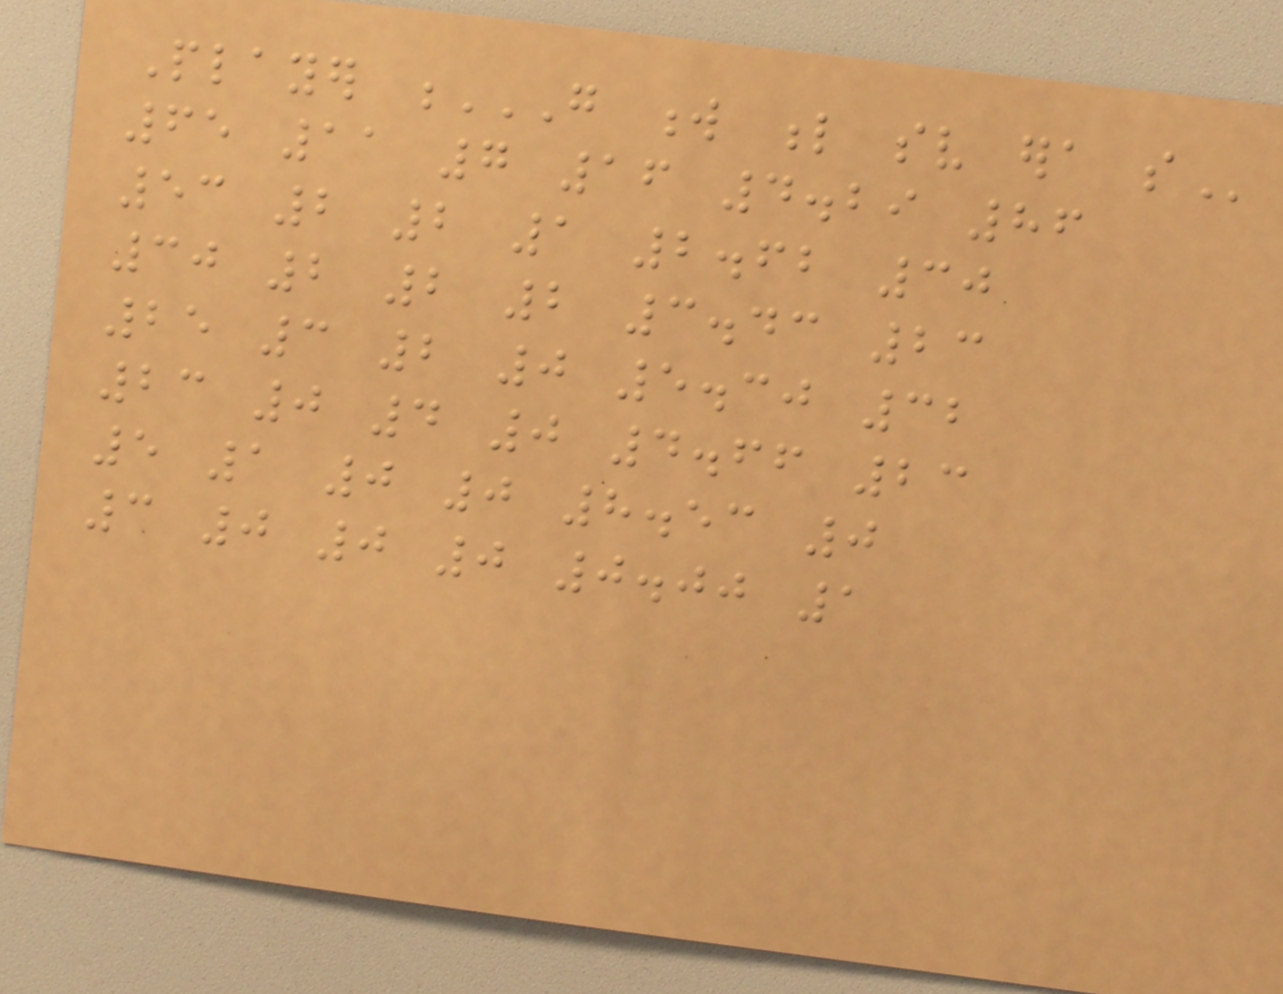Player G W L SV ERA SO
65 11 7 16 4.29 86
53 2 2 1 2.62 30
30 2 2 2 3.43 23
25 3 2 0 5.30 32
23 0 4 0 4.66 23
5 1 0 0 8.53 0
3 0 0 0 0.00 1
